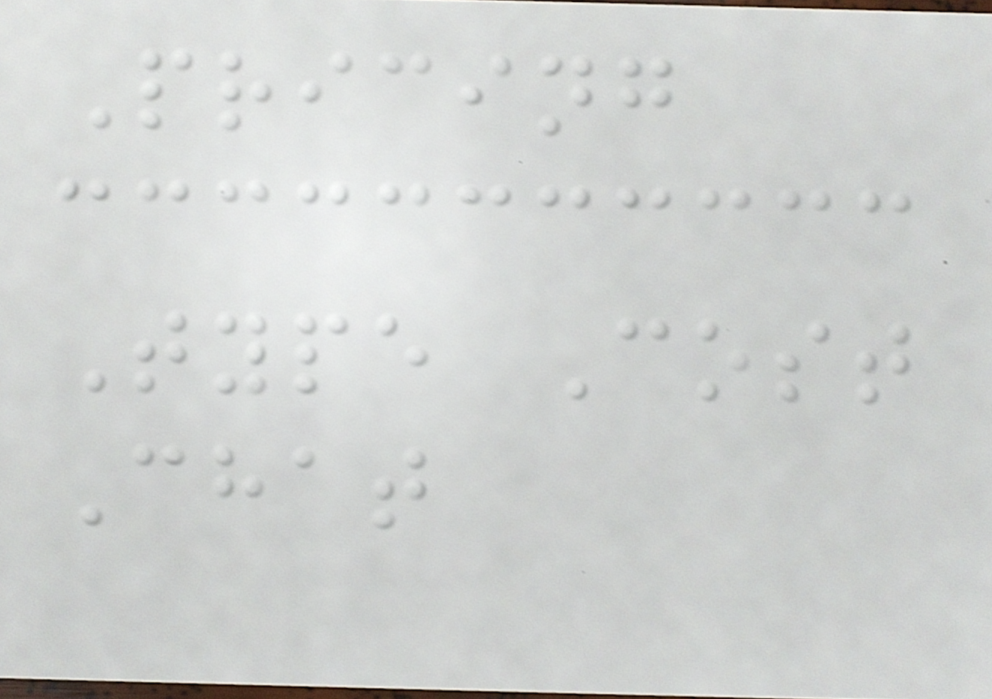Pricing
Type Cost
Chat
